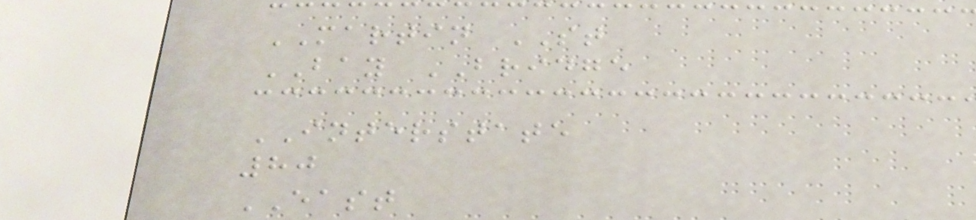MARTIN ST
BAY BRIDGE
INTERSTATE
80
EAST
